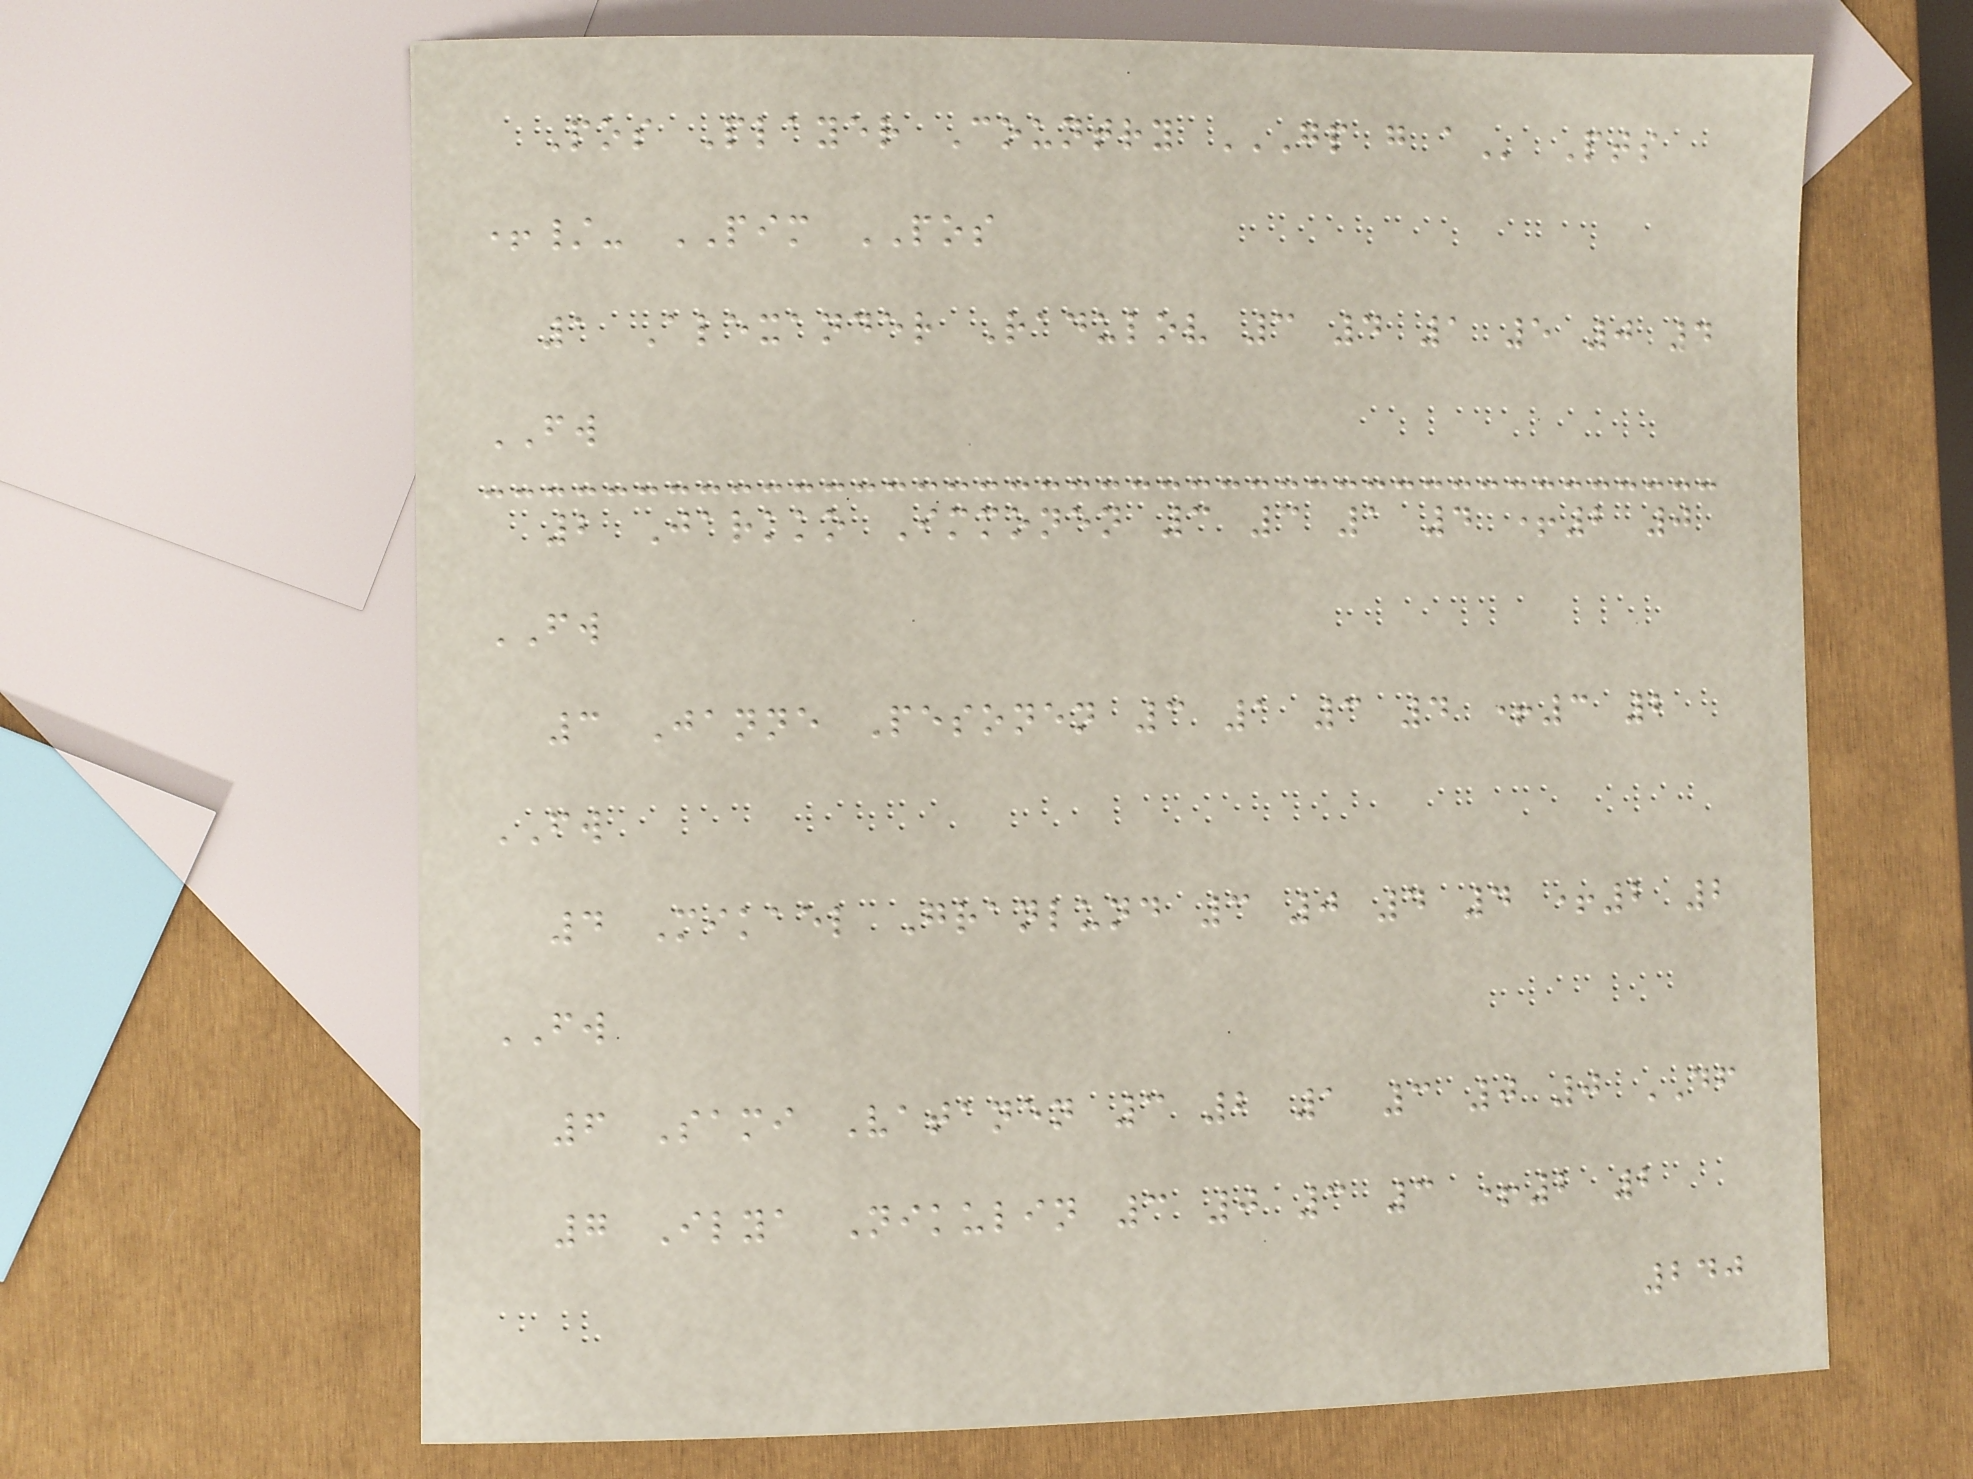Pos Player Country GP G A Pts
+/- PIM POS
1 Alexander Radulov 3 4 1 5 0 4
FW
2 Jarkko Immonen 3 3 1 4 +2 0
FW
3 Janne Pesonen 3 1 3 4 +3 2
FW
4 Mikael Granlund 3 0 4 4 +2 2
FW
6 Sami Vatanen 3 2 1 3 0 0 DF
7 Ilya Nikulin 3 0 3 3 +2 2
240
